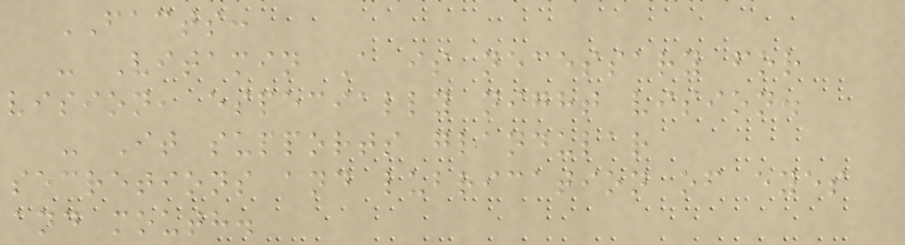FACTS:
- Vitamin A is necessary for
vision, especially night vision.
- It supports glandular
secretions and lubrication of eyes
and mouth.
